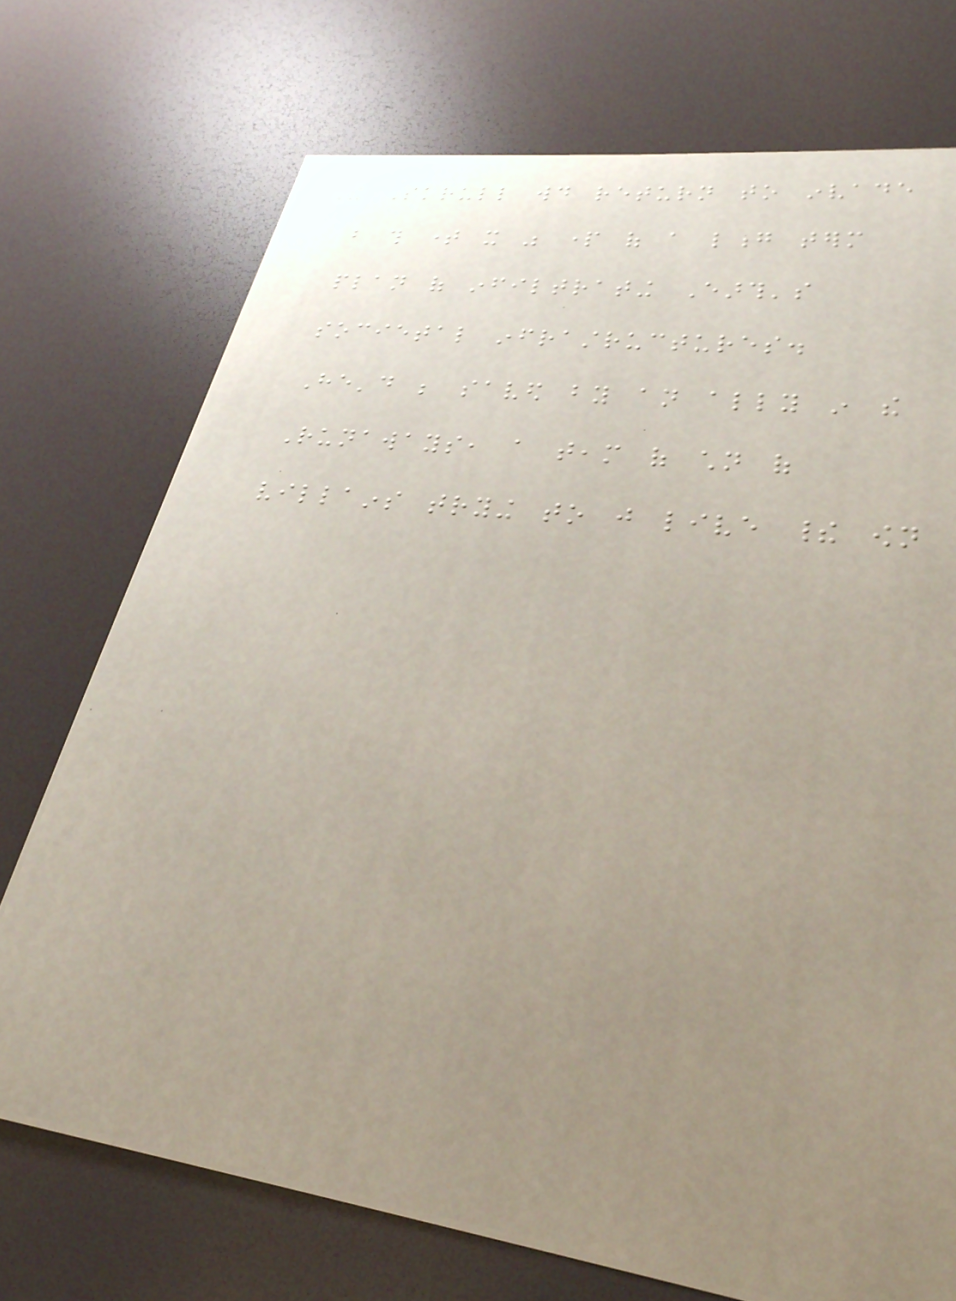The Skrull would return to invade
but this time it was part of a long term
plan of infiltrating Earth's
societal infrastructures.
He'd be saved by an ally in the
Runaways, a team of children of
villains trying to just live their own
